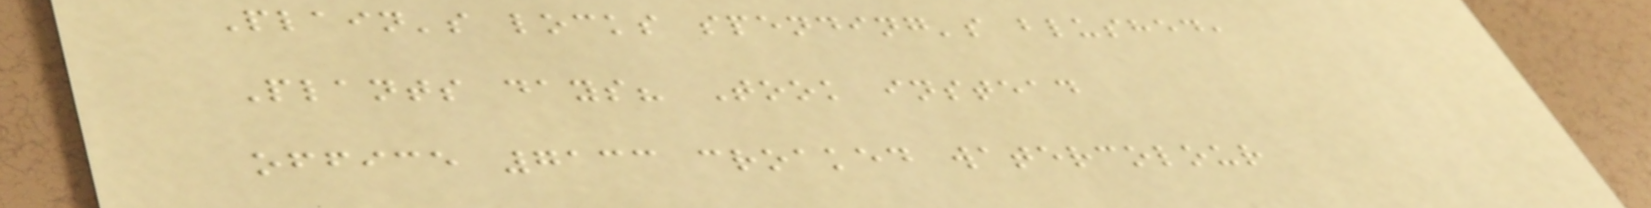Plain's locks spending's blushed,
Plants days? Took instead
office 7133 croaked watercolour
